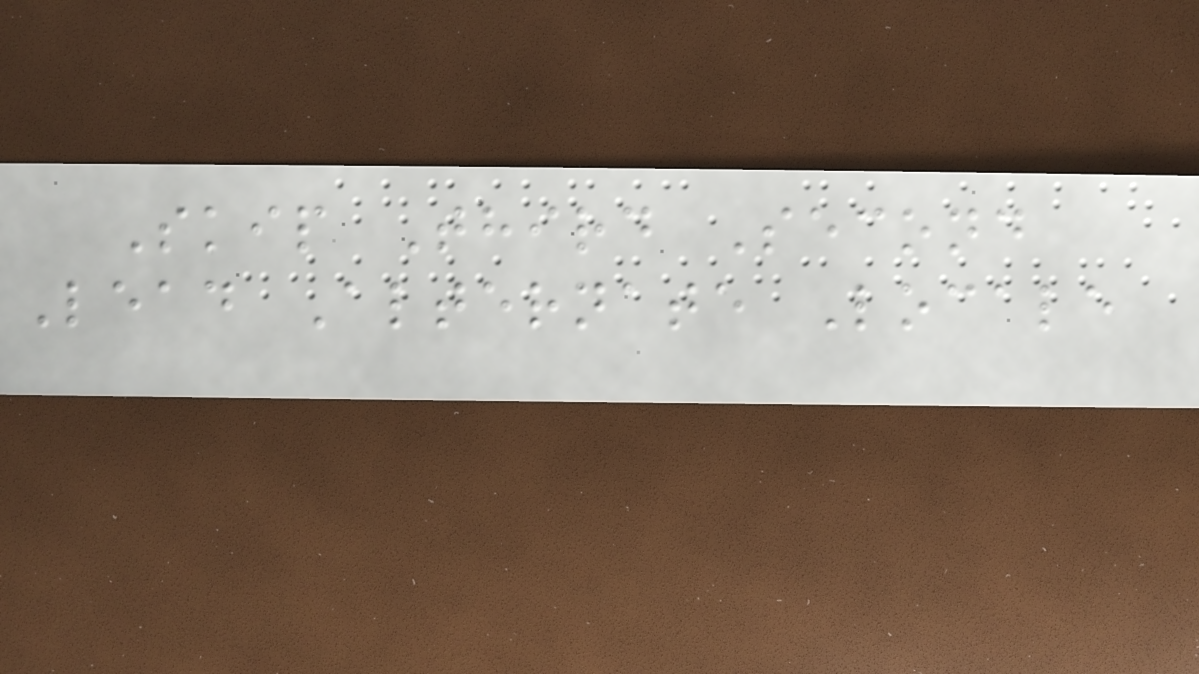Skip Third Second
Lead Alternate Locale
